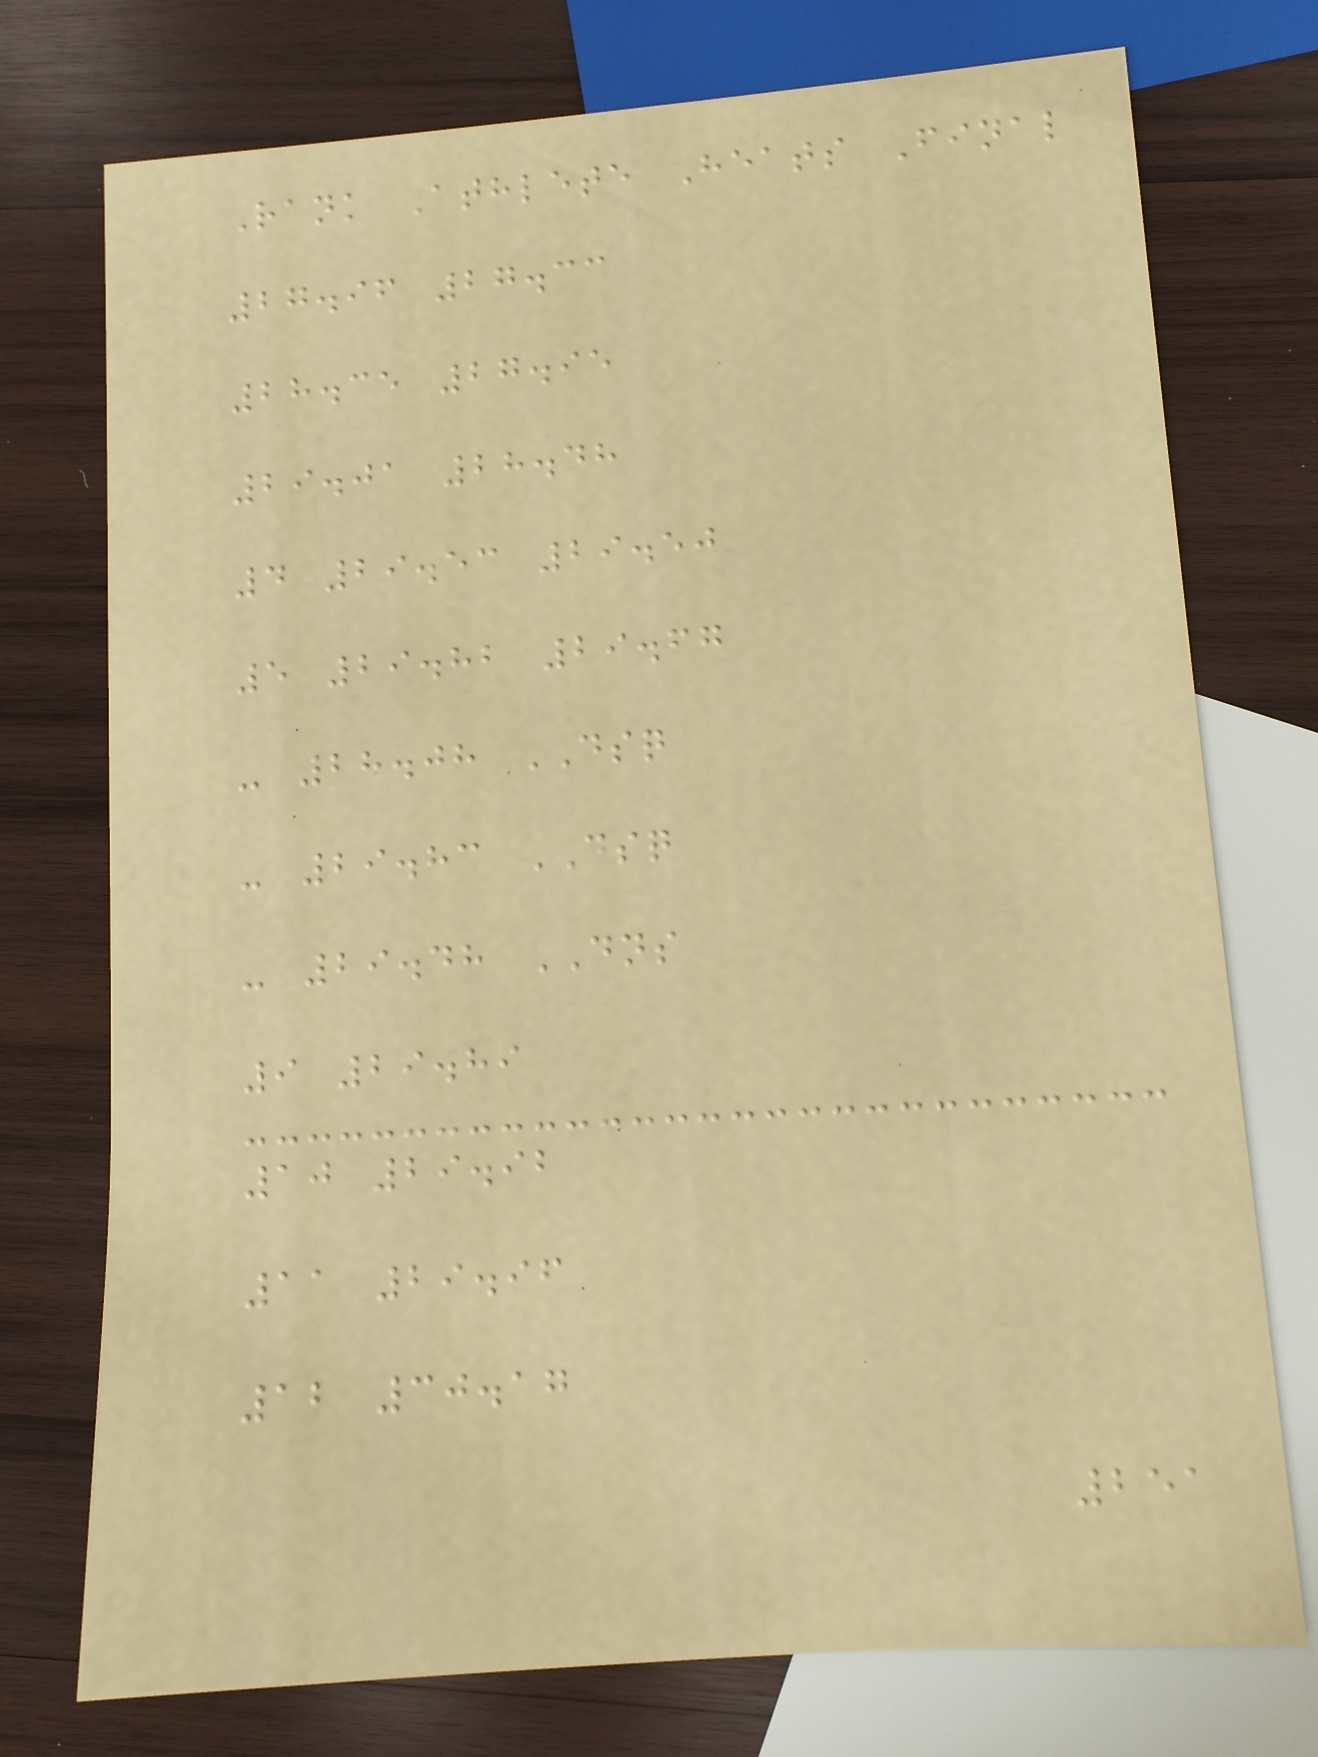Rank Athlete Heats Final
27.96 27.33
28.35 27.95
29.01 28.48
4 29.53 29.50
5 29.82 29.67
- 28.08 DSQ
- 29.83 DSQ
- 29.48 DNS
9 29.89
10 29.92
11 29.96
12 30.17
251
